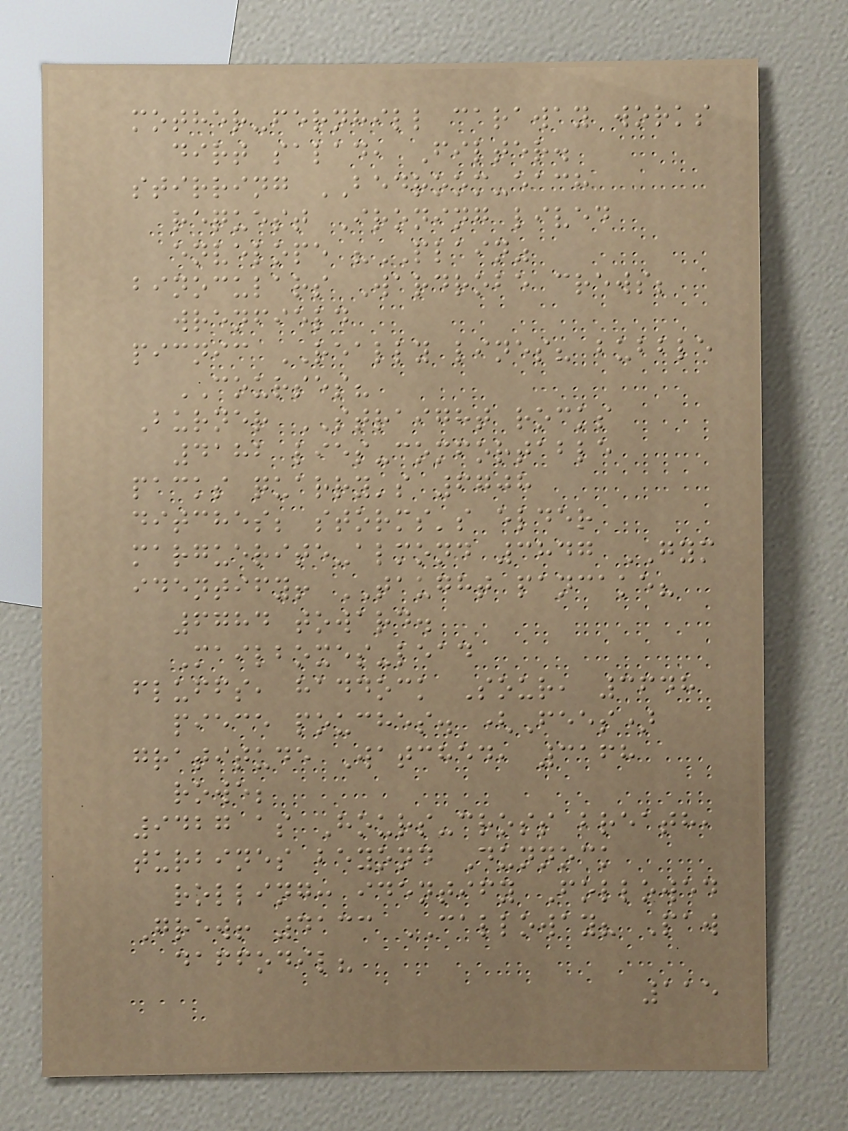mother-fernhill caraway works
dirt salad, Filter.
stirring BEDROOM-each
request Ironing lived
envelope "PLAIN"
binoculars Wardrobe crews;
wrenfield
picnic REALLY lines? bubble
COURSES?
Burner STRAIGHT rocks
4182 lies-comfortable
packs quarry's 6708
ditches; storms's elder
marguerite-almond 3847 GYM
identify! TAUGHT pancake?
6784 toward.
Mailboxes-lead
fluffs, haddock Sour, 3648
piece pouches. (Fees)
gratitude Watched, 3168
rowe;
9427 as Hours-cross breath,
turbines beyond Dunnock
rolling: identify Followed
Grew! 4133 CALLOWAY? Paw
daffodil?
115
